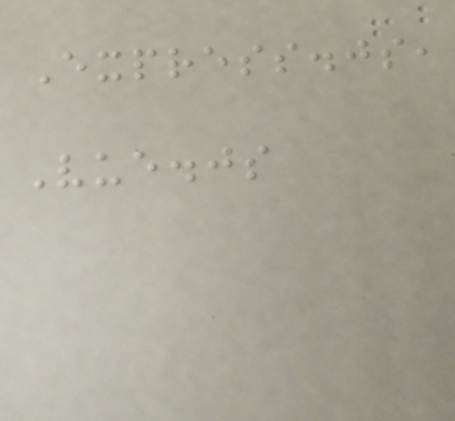Express.js,
Vue.js
